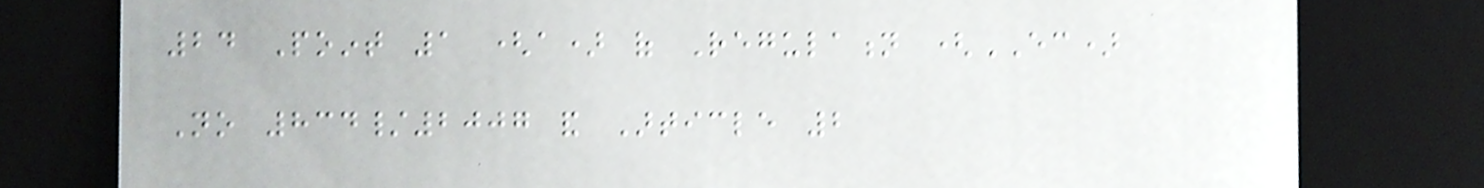24 Point 1 (a) of Regulation (EC)
No 834/2007 and Article 2
